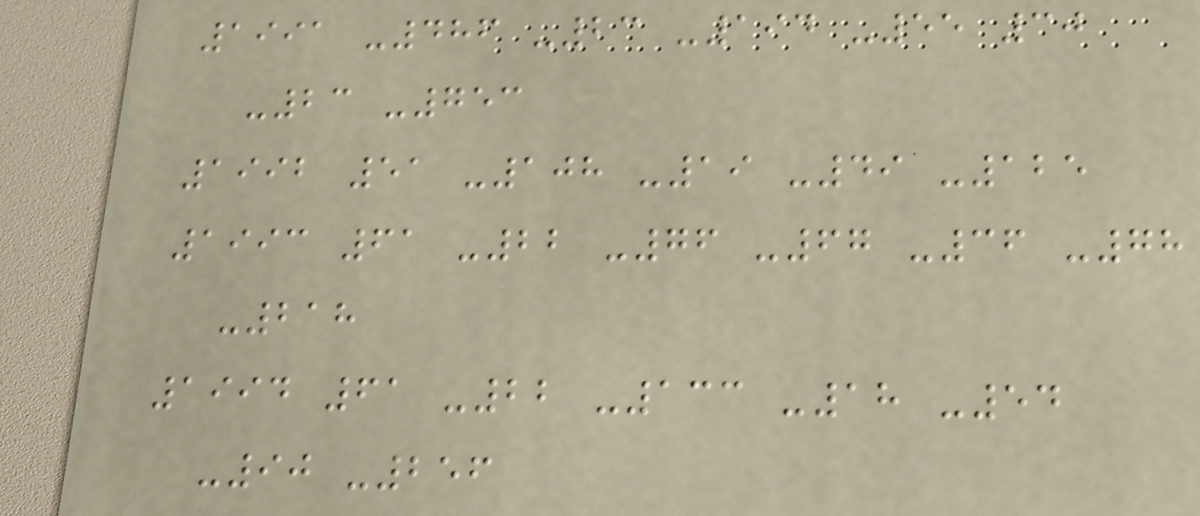1991 -486 -23 -194 -55 30
-23 -753
1992 51 -108 -19 -49 -125
1993 61 -22 -76 -67 -36 -78
-218
1994 61 -22 -133 -18 -54
-90 -256
